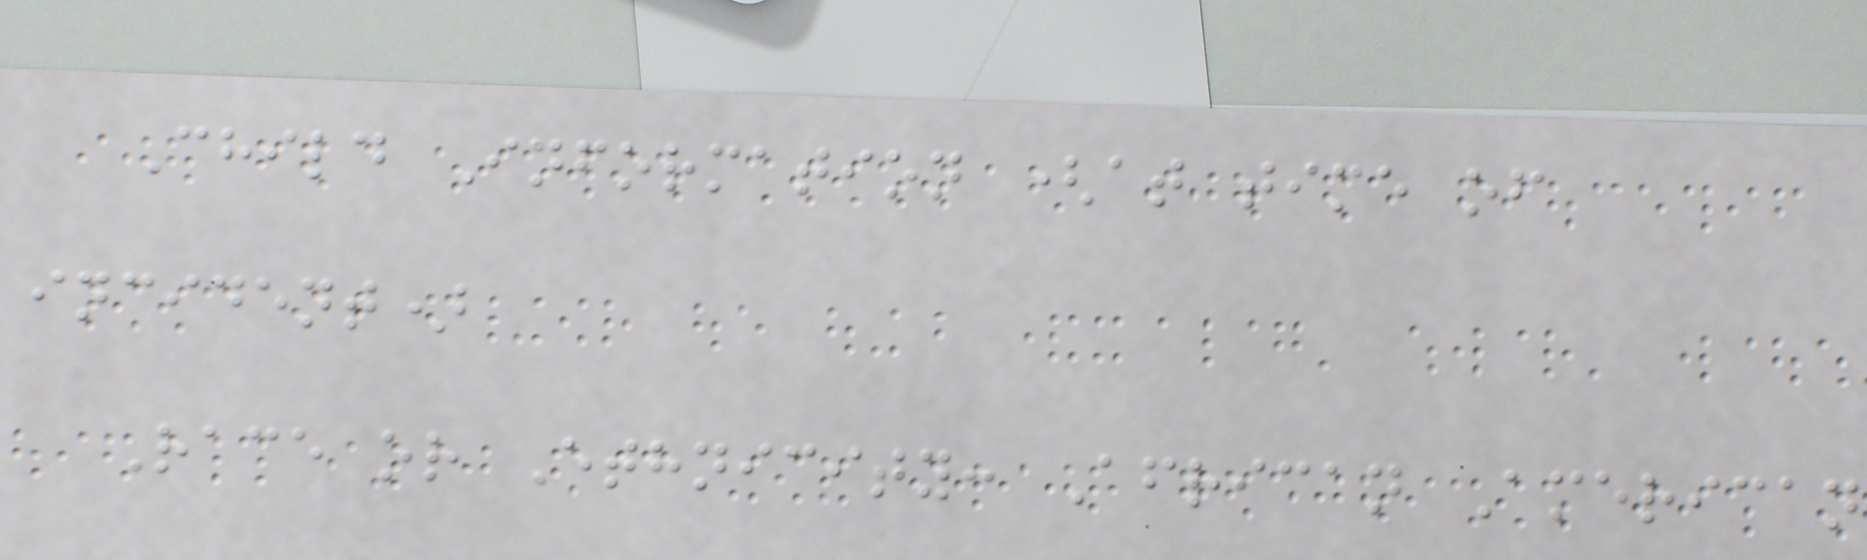Child Information (at time of
incident)
Race or Ethnicity: African American
